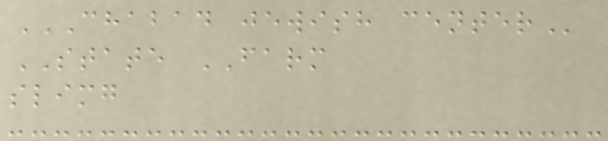CHABAD JEWISH CENTER
STATE FARM
slimg
